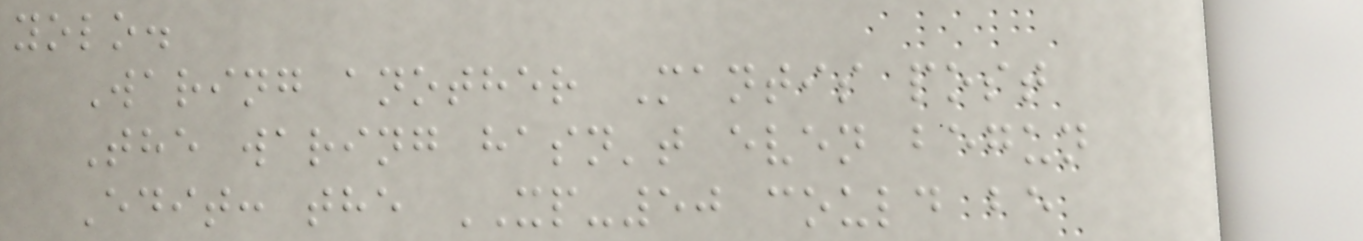yolo.
Waring another Mantis post
The waring hasn't even begun
Edit: the XP-50 could be
